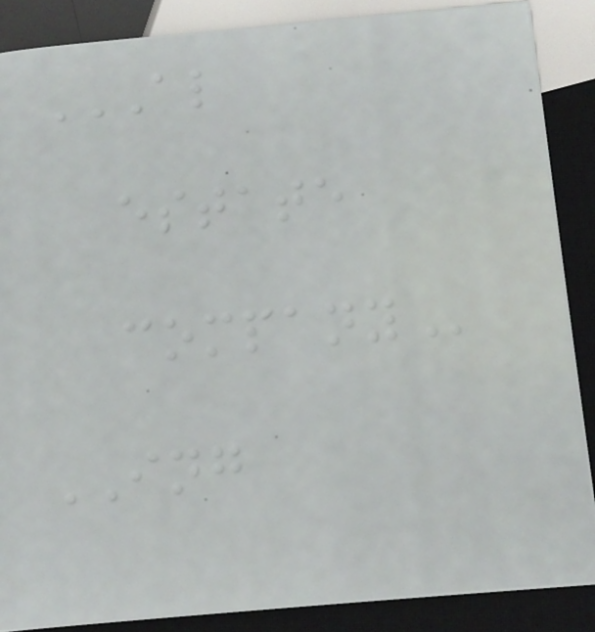AL
ESTATE
COMPANY
ING
